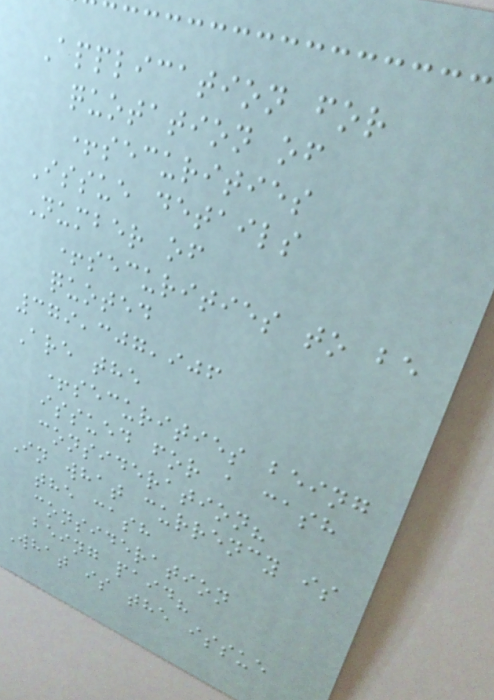Application for
quotation of
+securities
Issue details
Number of
+securities to be
quoted
379,307,906
Are the
+securities being
issued for a cash
consideration?
In what currency is
the cash
consideration
being paid?
What is the issue
